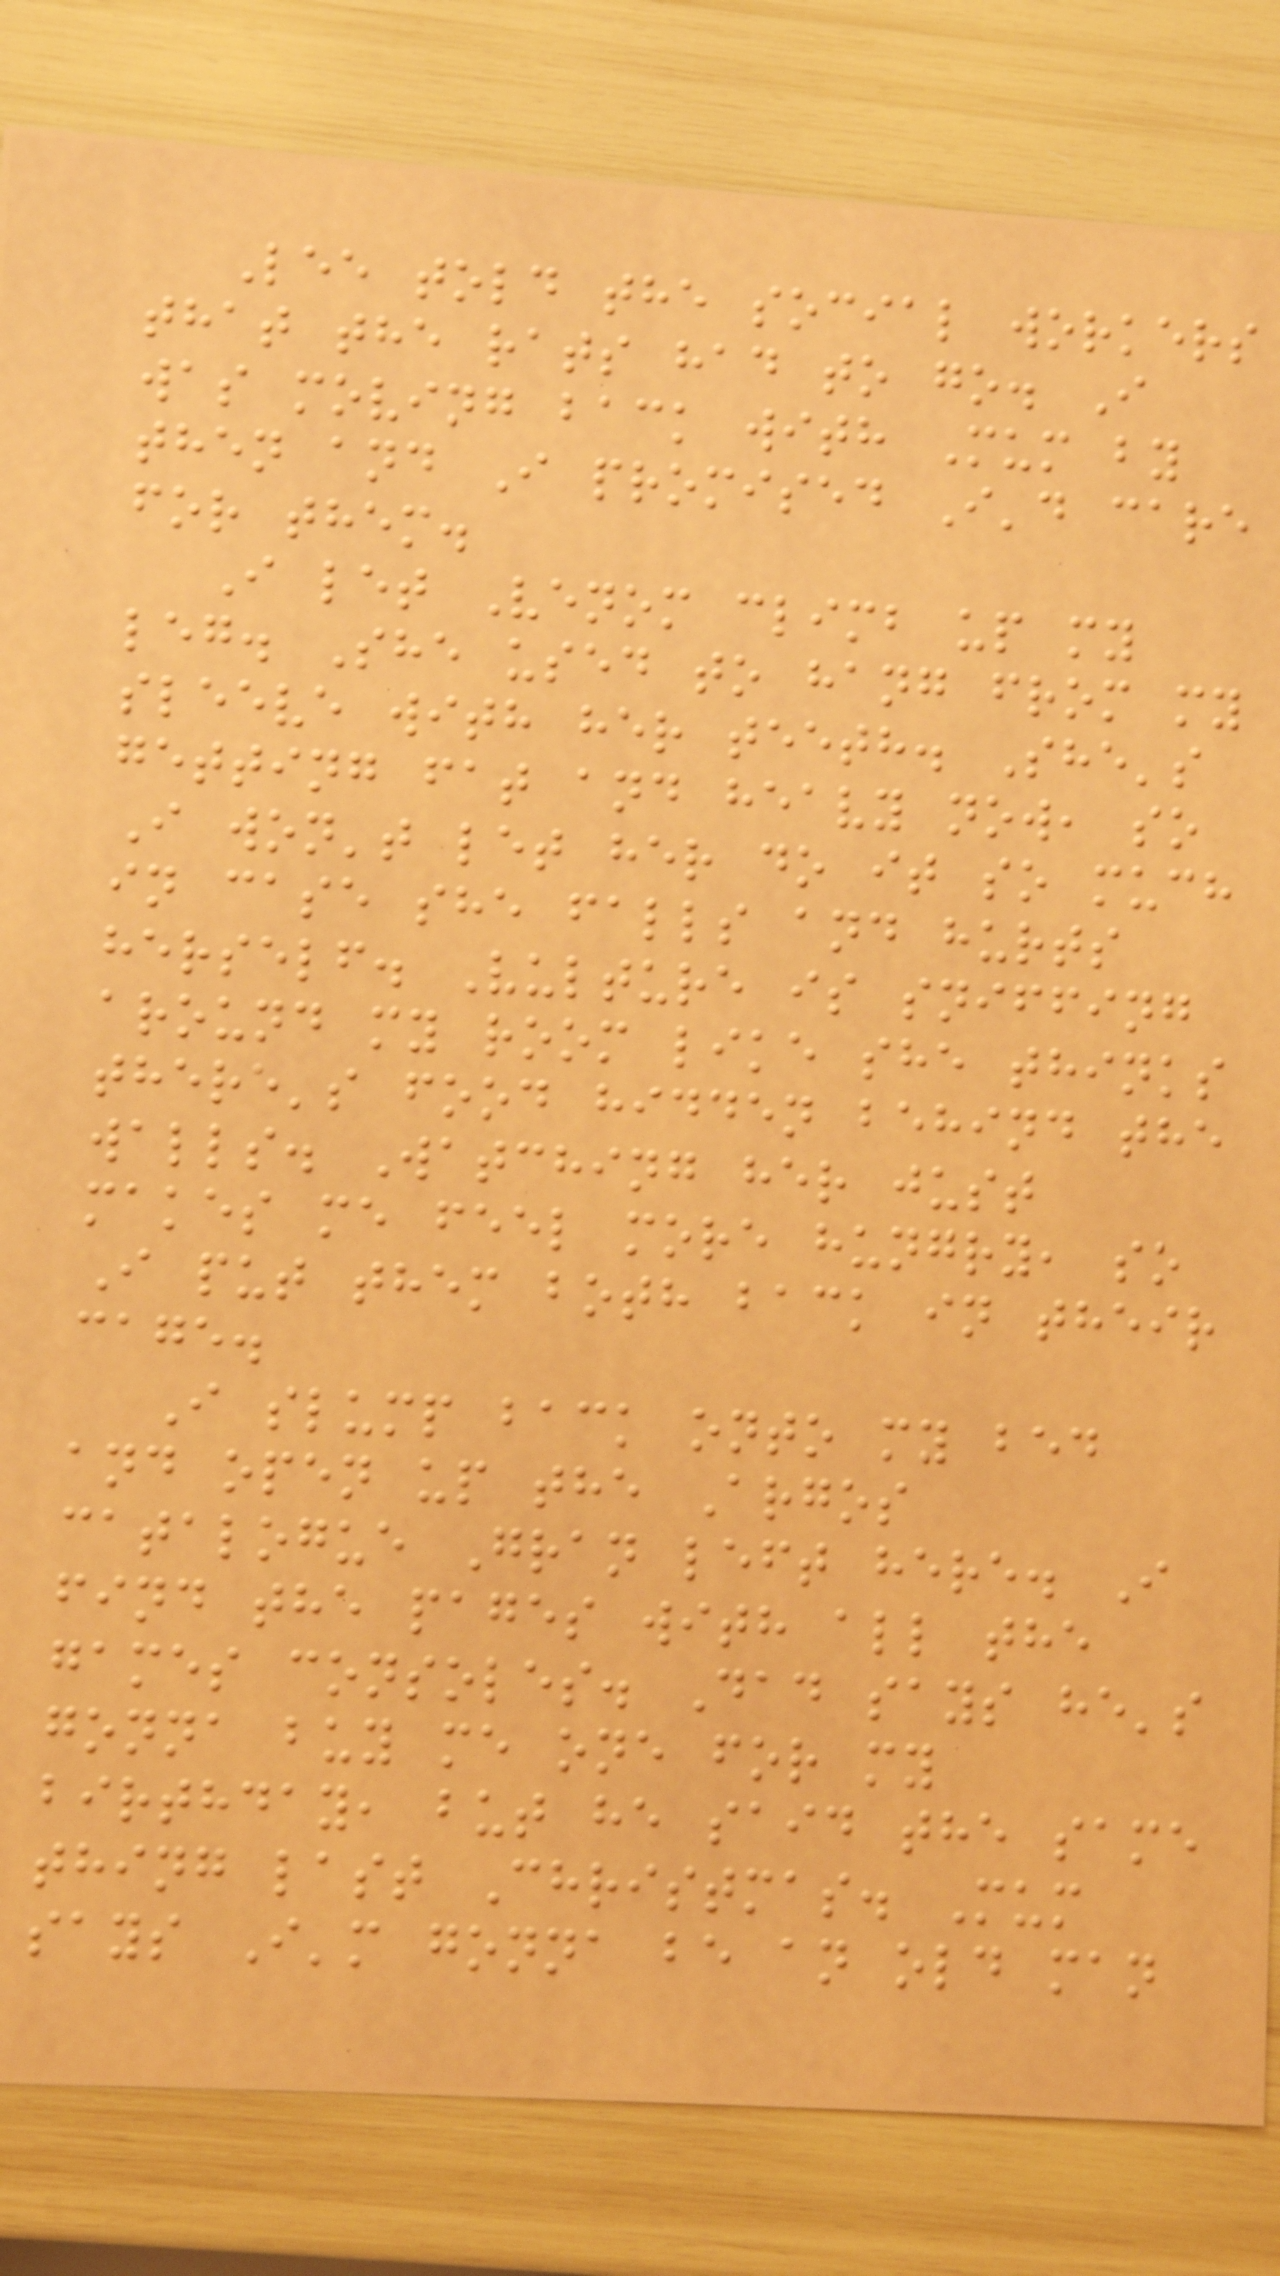Lee told the social workers
that the rats had to go. I
was moving back with Mum by
then and I promised I'd care
for them.
I let Venom climb up my
leg. She used to hang from my
sleeve with her teeth. She's
getting fat and heavy now, so
I won't let her do it so much
in case she falls and hurts
herself. Vulture is sniffing
around my room like she thinks
there's food hidden behind the
walls. Watching her just
makes me feel more hungry, so
I put them both back in their
cage.
I slump back onto my bed
and open up the Argos
catalogue Gran left here. I
find the pages with all the
games consoles. Dad says he's
gonna buy me one for my
birthday, but he said the same
thing last Christmas. Mum
says I'm gonna be an old man
